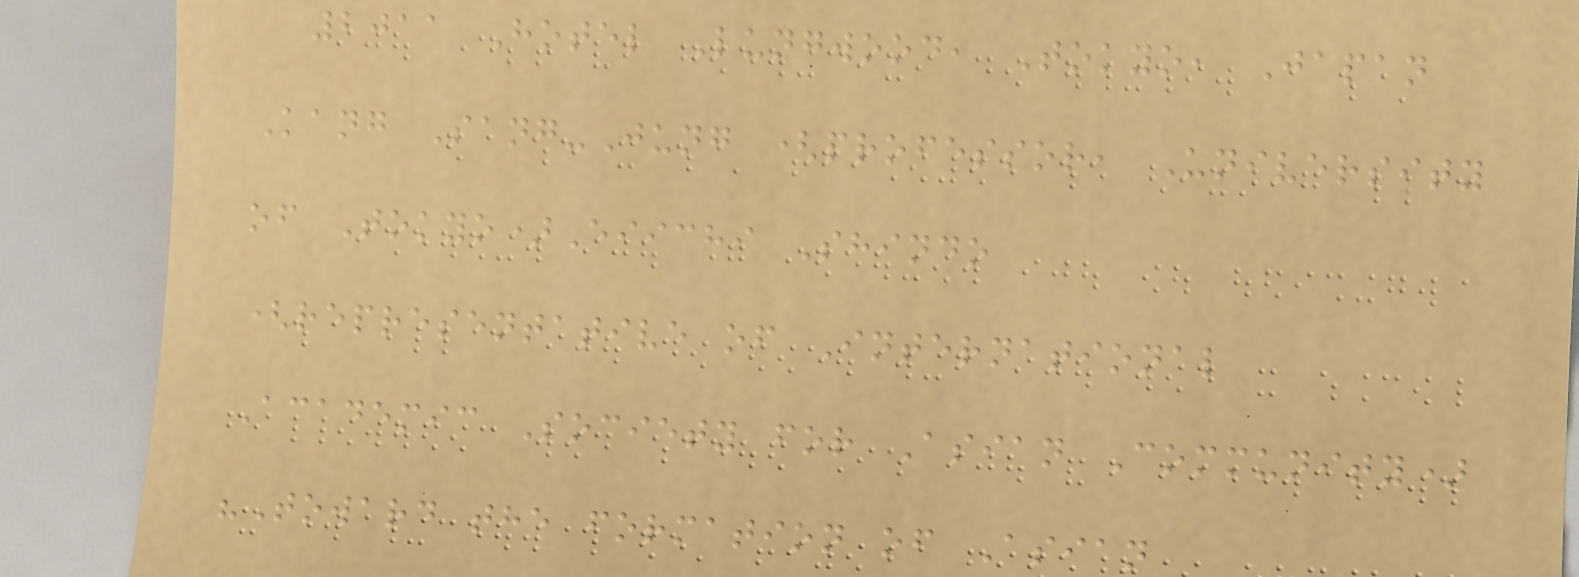2011 Hotel Lungwood, Tokyo, Japan
Kang Sang-Jung (professor, University
of Tokyo)Eiichi Shindo
(representative of International
Academic Society for Asian Community)
"Toward the formation of Asian
